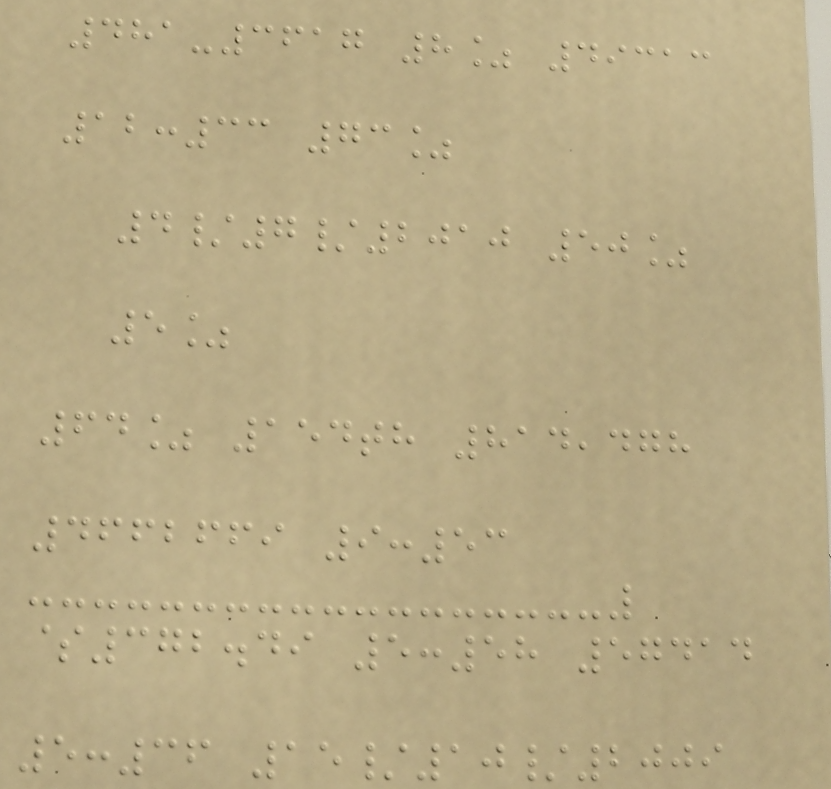481-3617 8% 49313
12:33 73%
4/7/2010 50%
5%
64% 154th 814,478
4662669 9:53
$372.49 5:58 57414
5:36 15/10/2009
